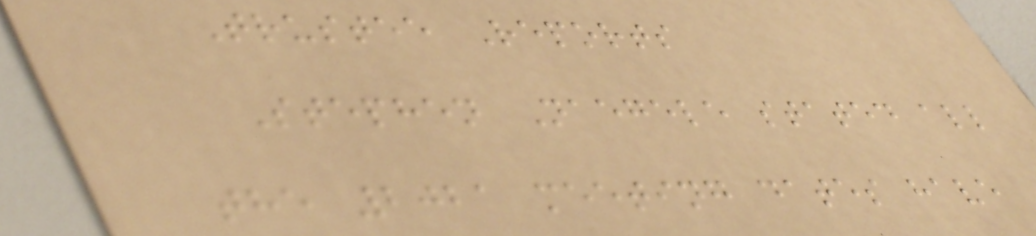Trustee Reports
Stephen Naegele stated all
the 2021 meeting dates have
